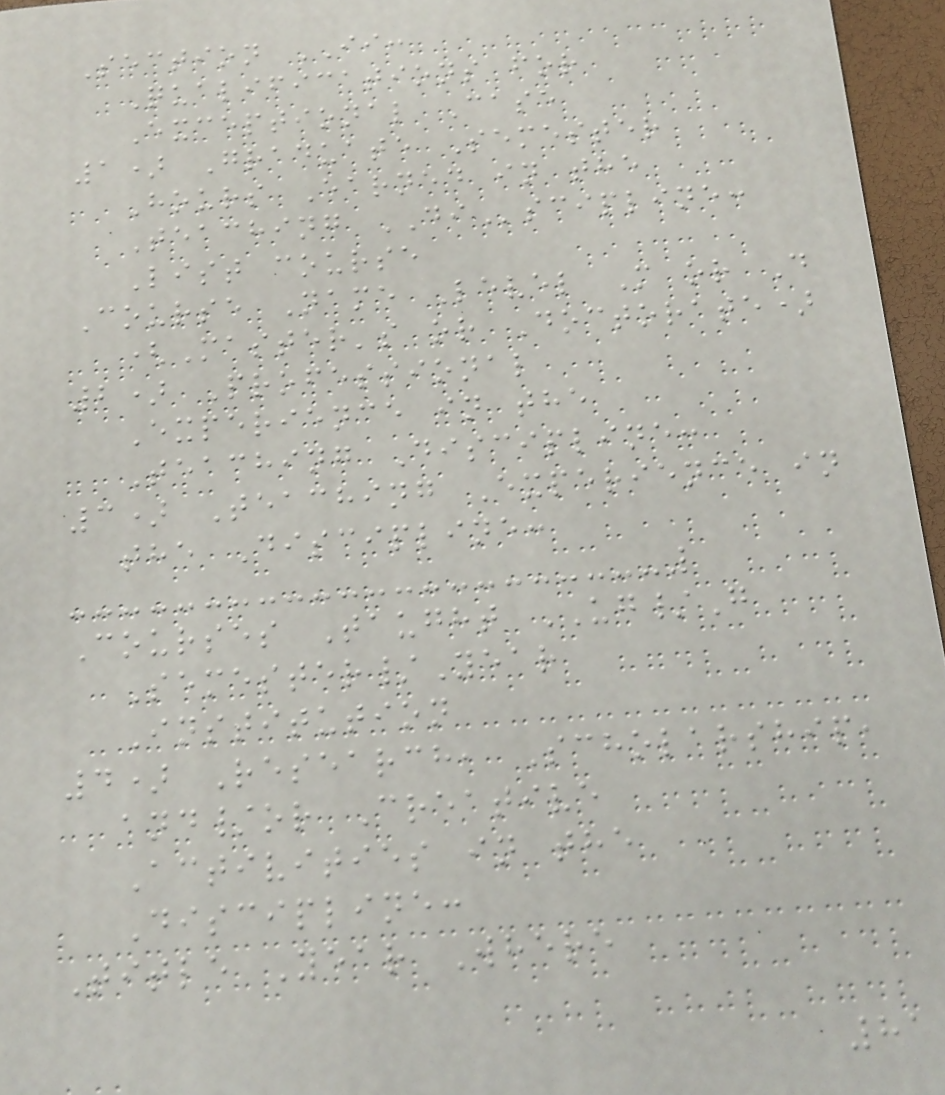Section II:
Qualifications for
Exceptional Case
1) Graduate Semester
Hours Earned in the
Teaching DIscipline:
List course
Course Name Level M or D
(Master's or Doctorate)
2) Professional
Experience in the
Teaching Discipline:
3) Teaching Experience in
the Discipline:
Courses Taught UG/G
Semester/Year
Institution
4) Research, Scholarship,
and/or Creative
Activities in the
Discipline:
Title Year Where
81
